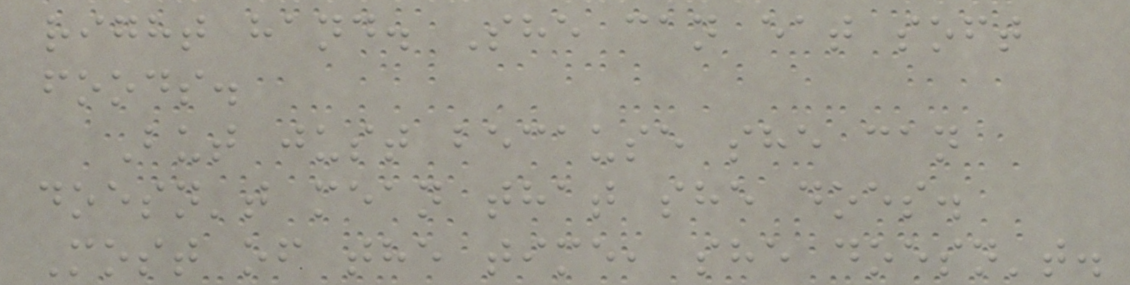right hand. She can eat soft
foods.
But just because she can
doesn't mean that she does.
Most of the time, she doesn't.
